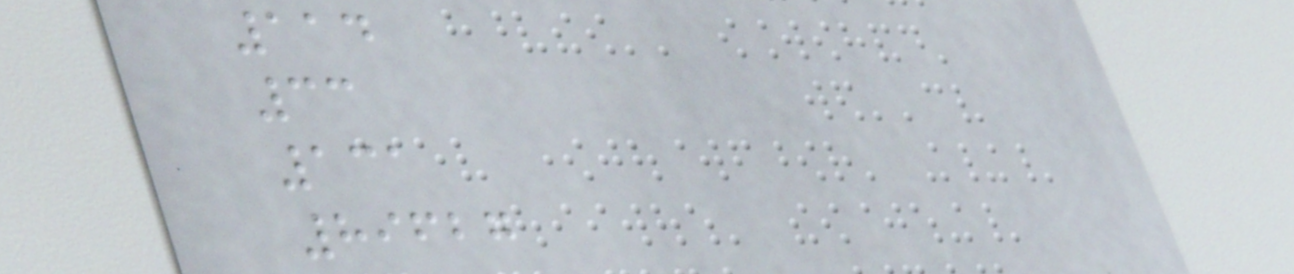114
33
131
89627
